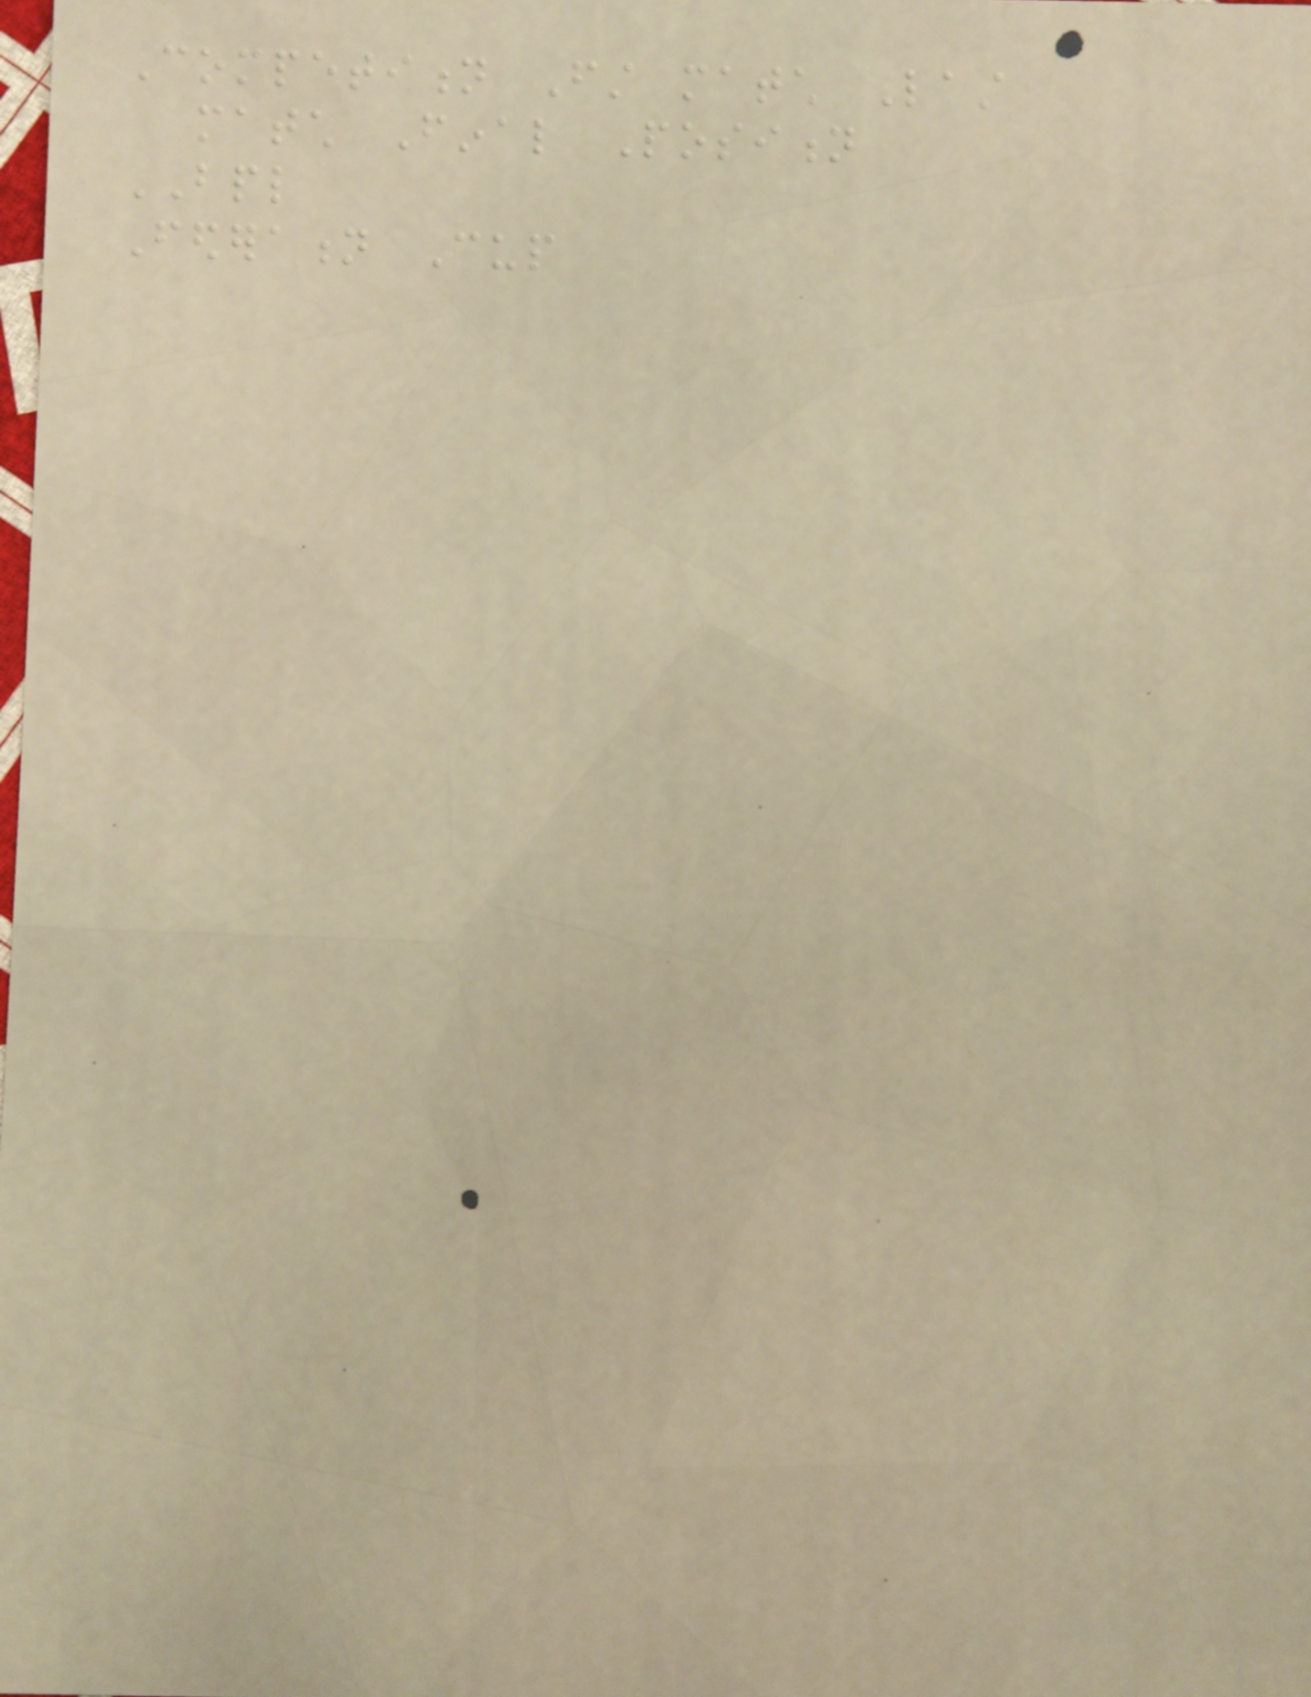Competition First match Last
match Final Position
BPL
Federation Cup
